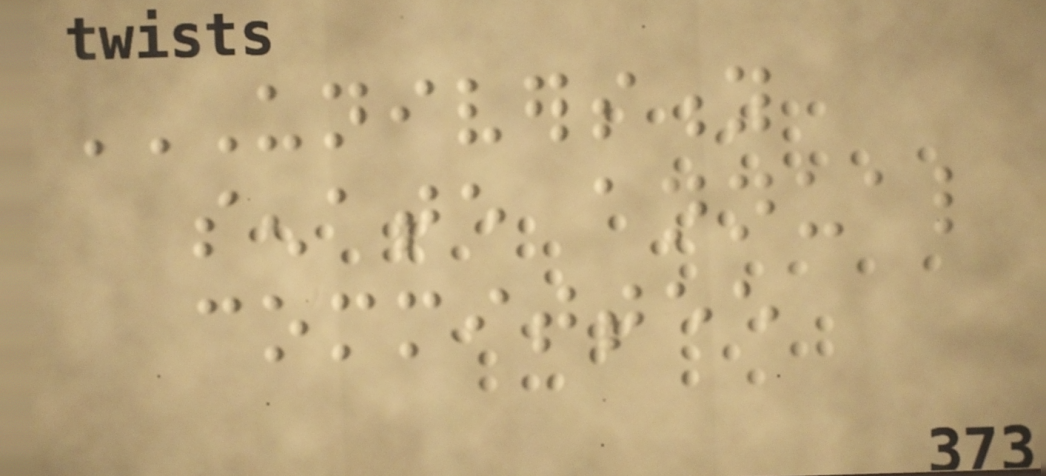UNIVERSITY
SENATE ANNUAL
COMMITTEE
